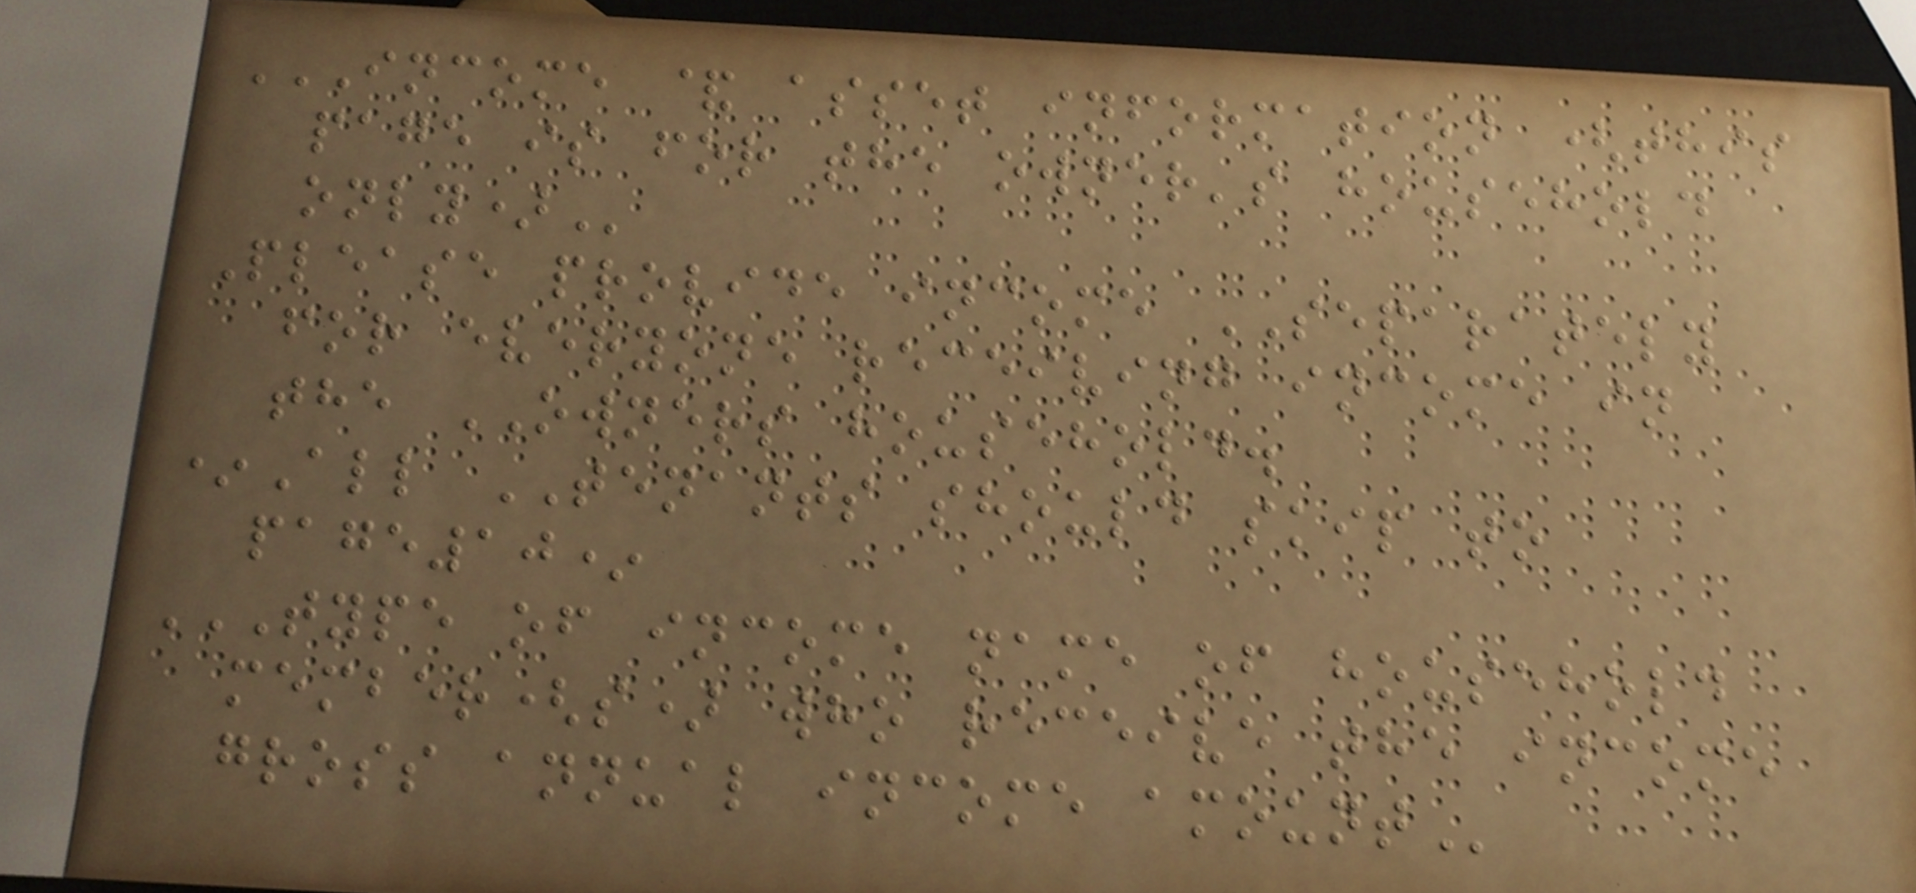INCOME & ASSET INFORMATION (THIS
PAGE IS FOR THE OWNER'S HOUSEHOLD
ONLY)
Please provide income SEPARATELY
for everyone receiving income in
the OWNERS household.
*All TENANTS should skip to
page10*
TYPE OF INCOME NAME OF HOUSEHOLD
MEMBER(S) WHO RECEIVE THE INCOME
GROSS ANNUAL INCOME AMOUNT
